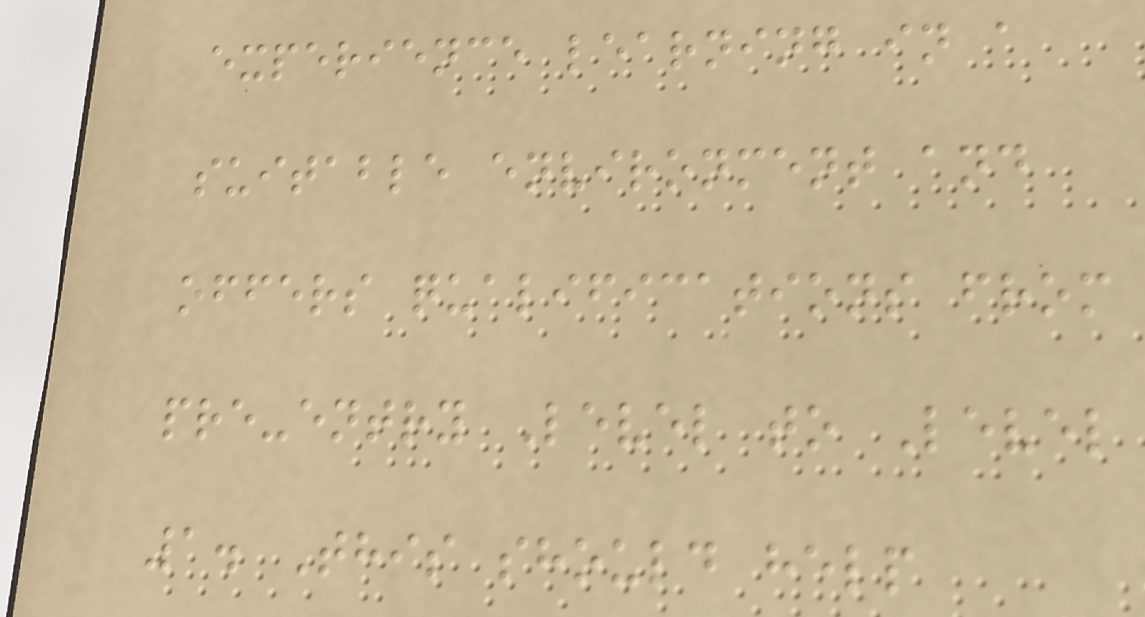experience learning in a
suitable environment and
offers qualifications from
pre-entry Level to Level
1. This should help
